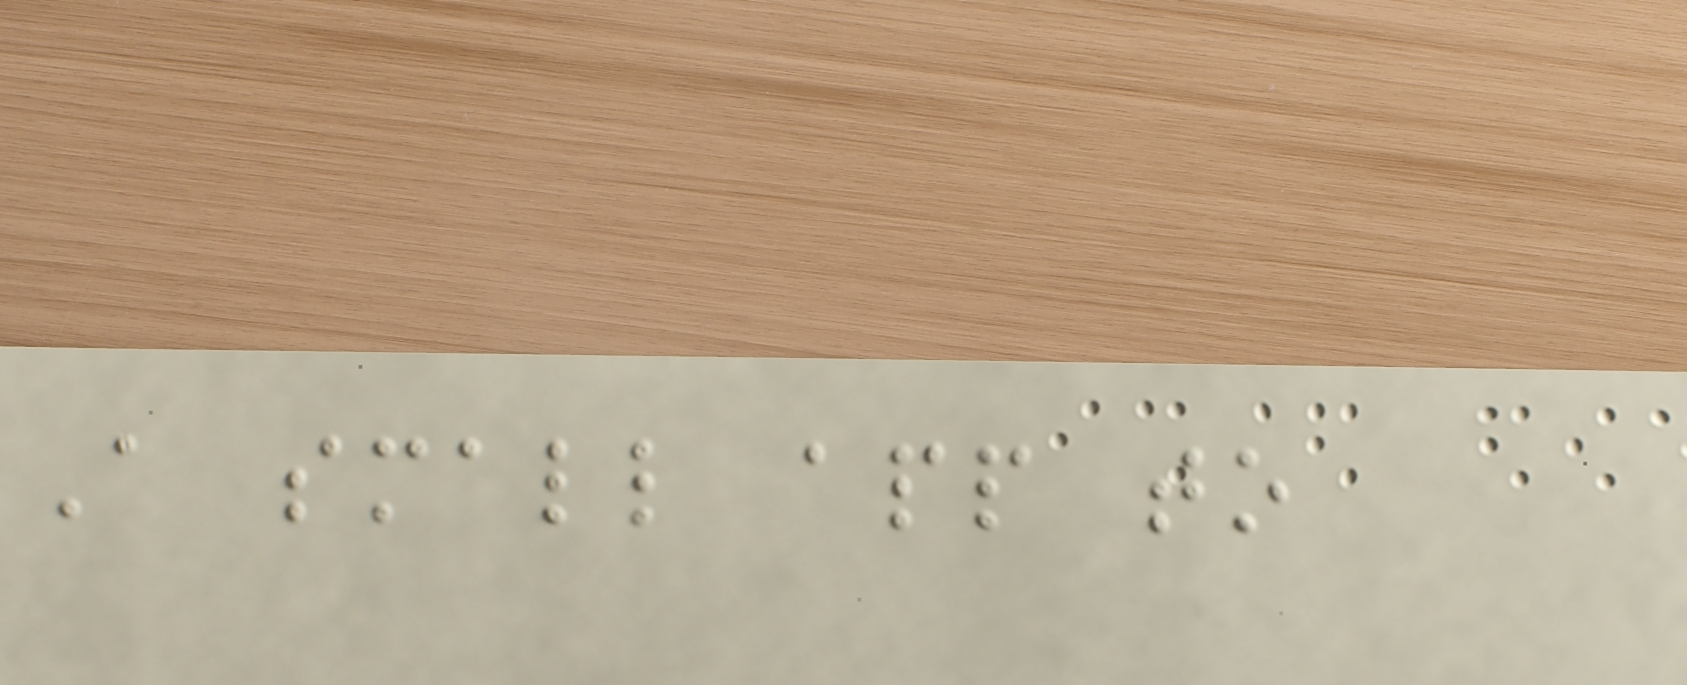A small app to
